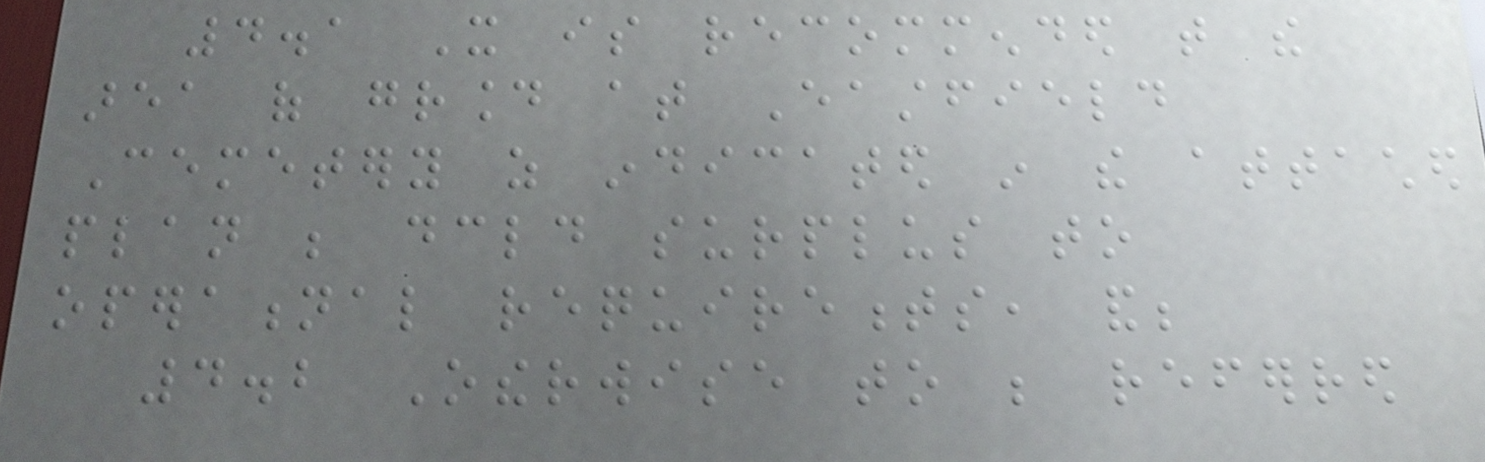4.1 It is recommended that the
area of ground at Eastfield
Cemetery as indicated in the attached
plan be declared surplus to
operational requirements, and;
4.2 Otherwise to be referred
